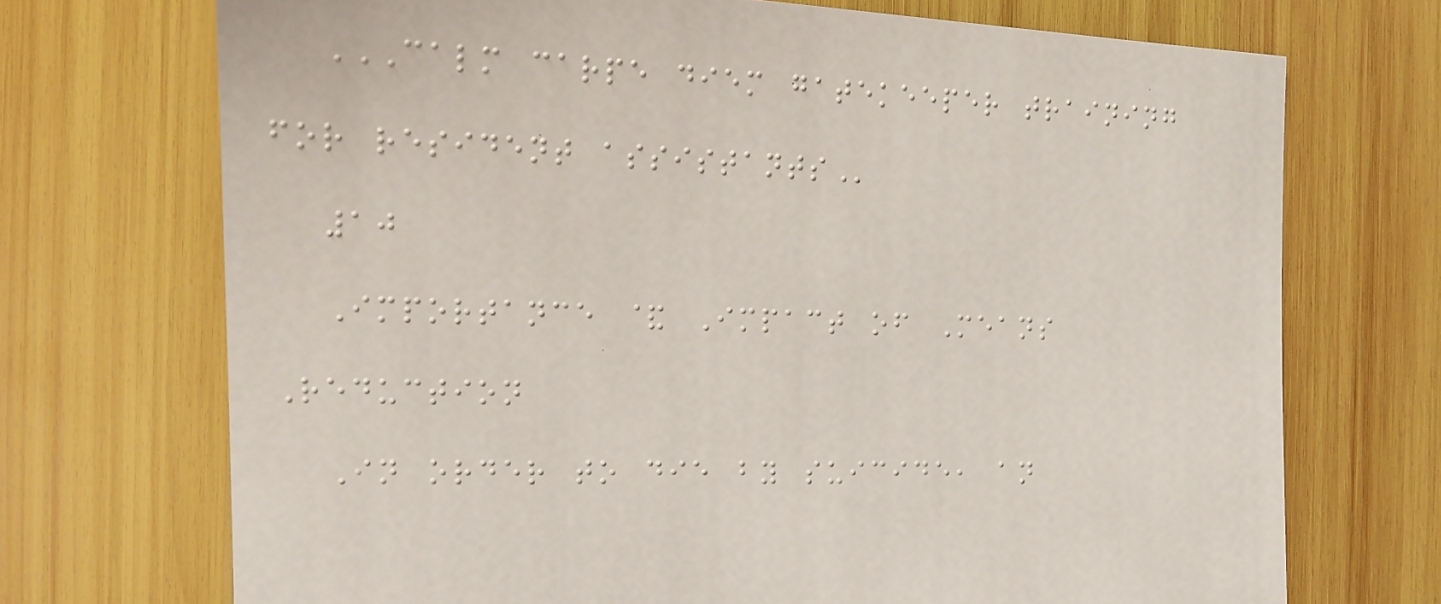CALM CARPE DIEM GATEKEEPER TRAINING
FOR RESIDENT ASSISTANTS
10
Importance & Impact of Means
Reduction
In order to die by suicide, an
